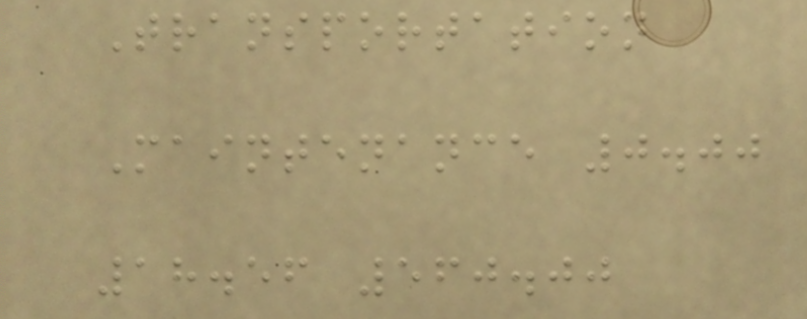Transportation
Maintenance 0.00
18.56 560.00
